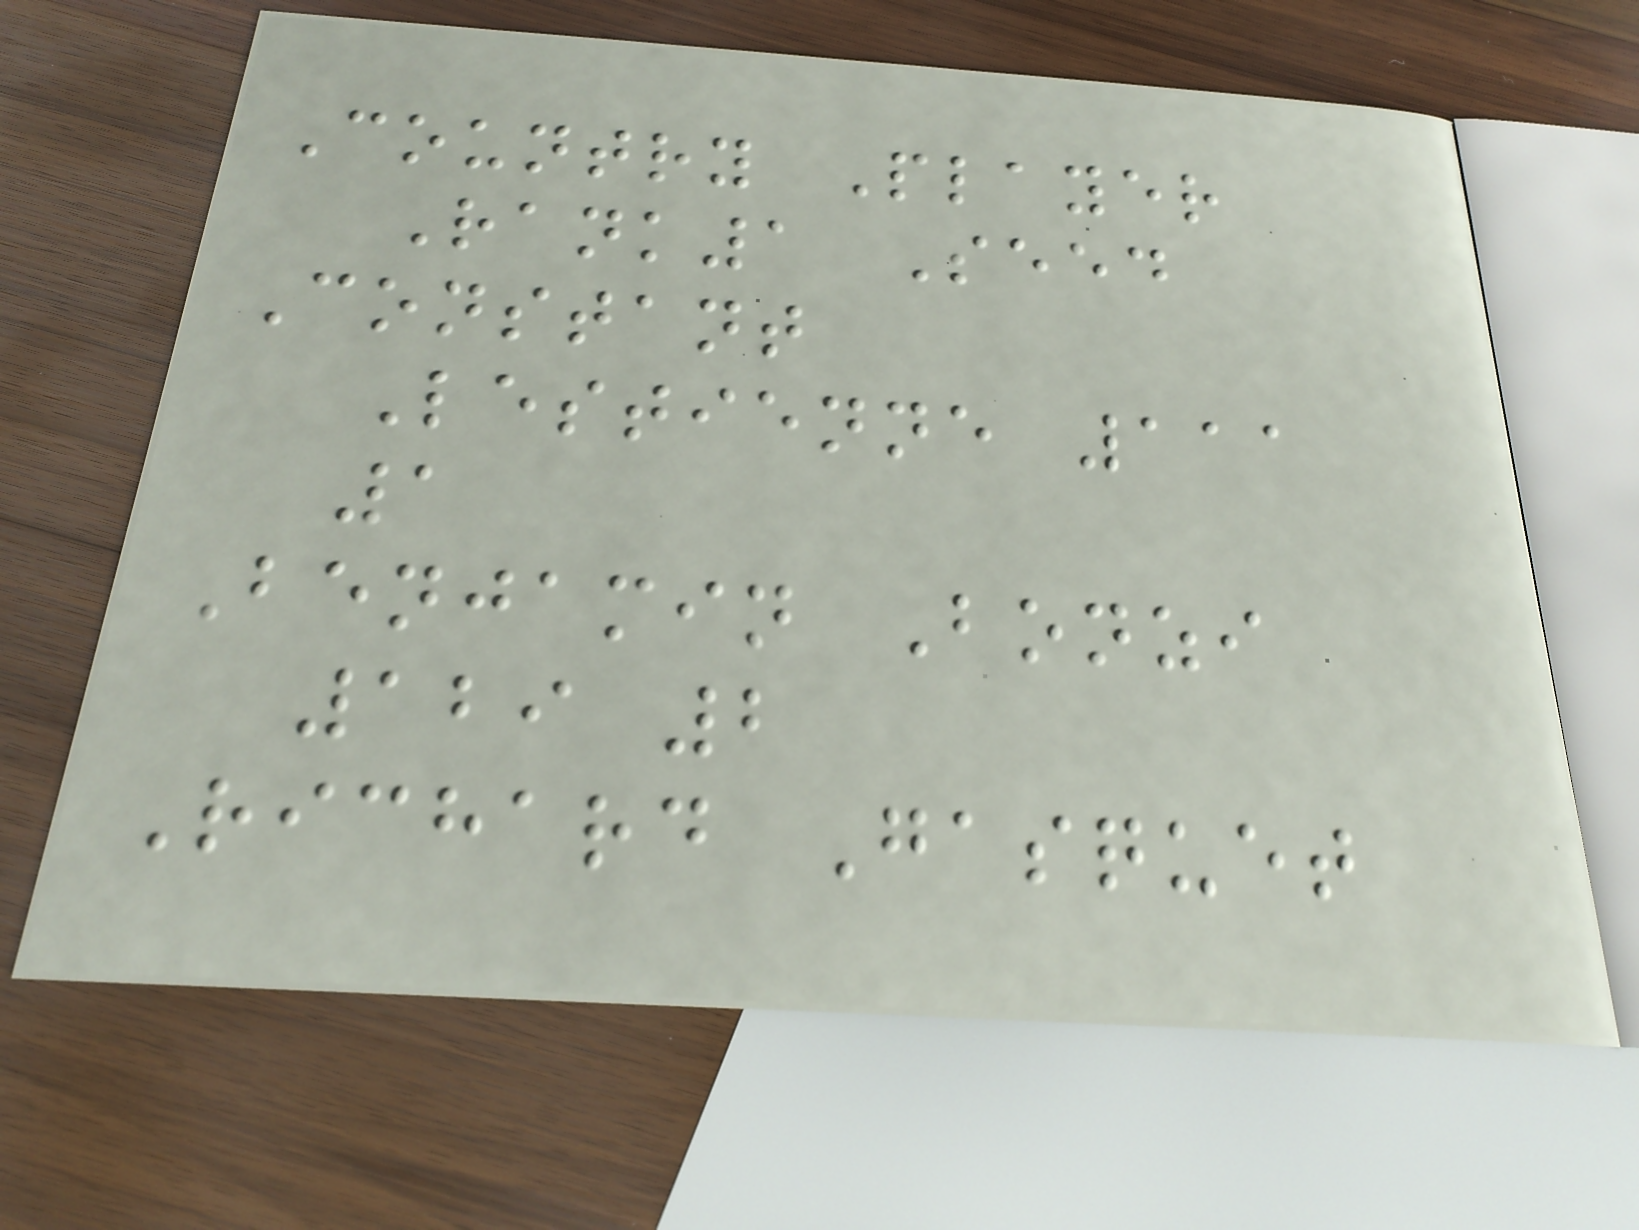Country Player
Rank1 Seed
Constant
Lestienne 111
1
Benjamin Bonzi
129 2
Richard Gasquet
